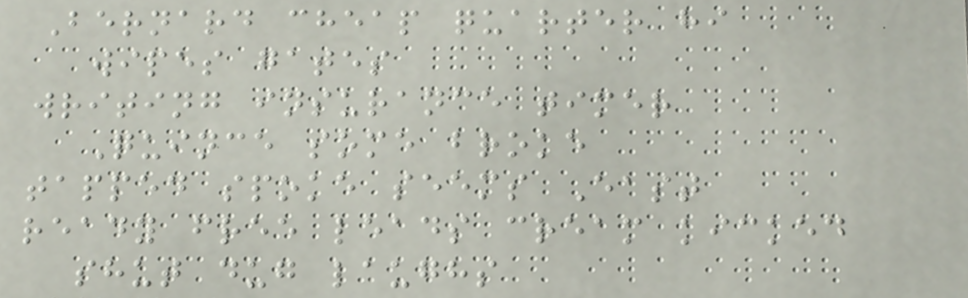Bernard cheap quarter hi
wipes gates
writing insurance timer
Quince some broke
tapped spoke seems East
ready free leads cream kicked
shut dug laughs
